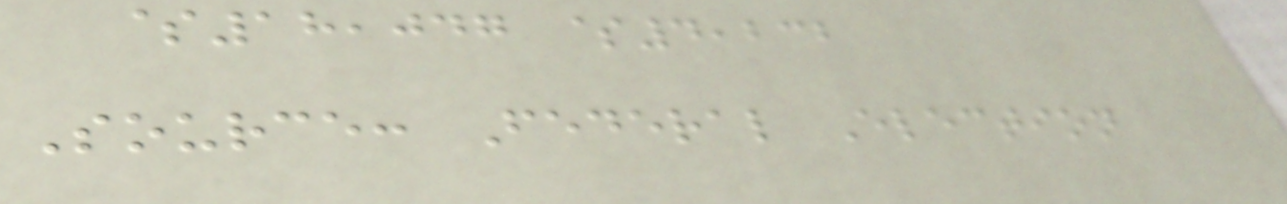$18,047 $4,232
Source: Federal Election
